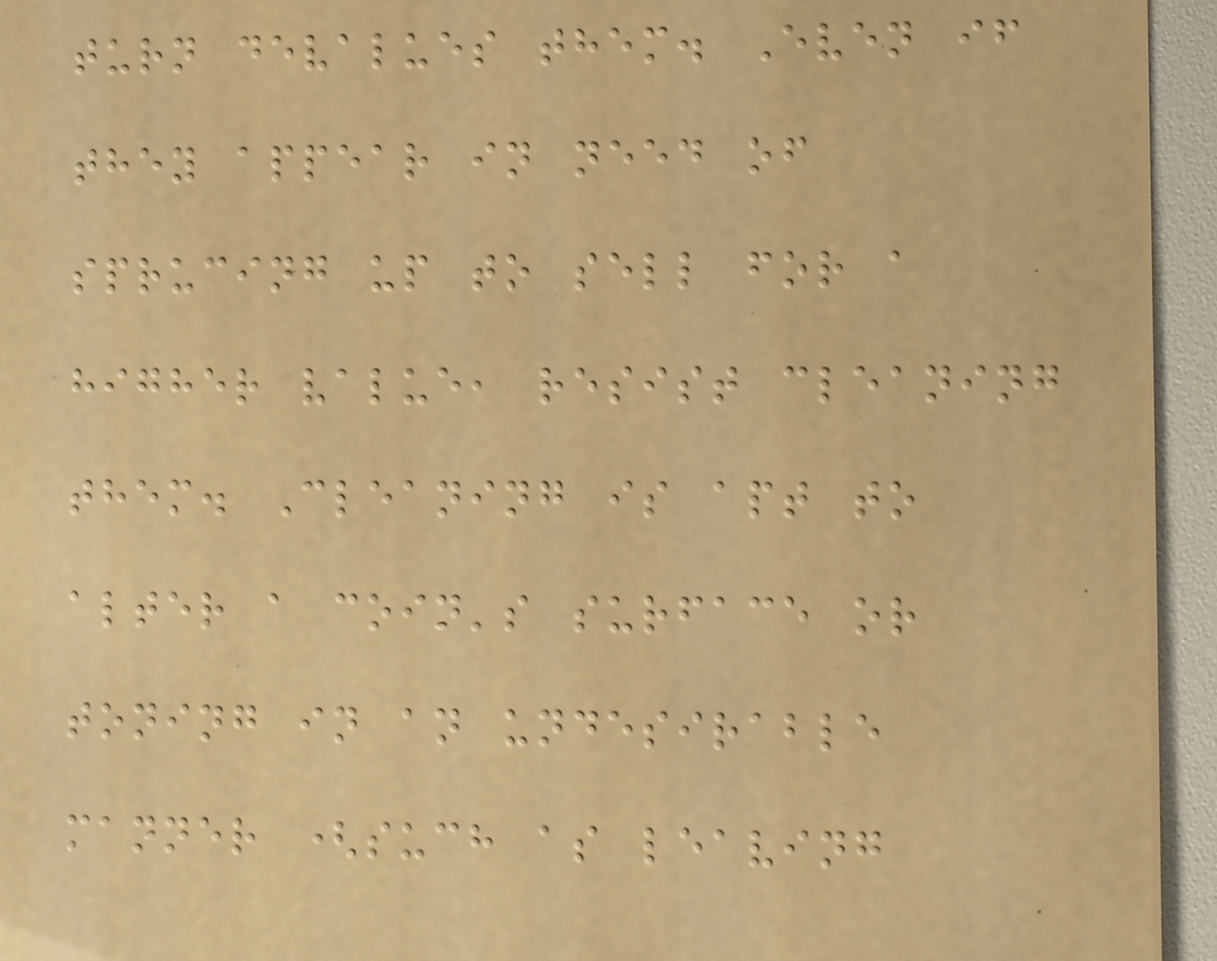turn devalues them. Even if
they appear in need of
sprucing up to sell for a
higher value, resist cleaning
them. Cleaning is apt to
alter a coin's surface or
toning in an undesirable
manner (such as leaving
